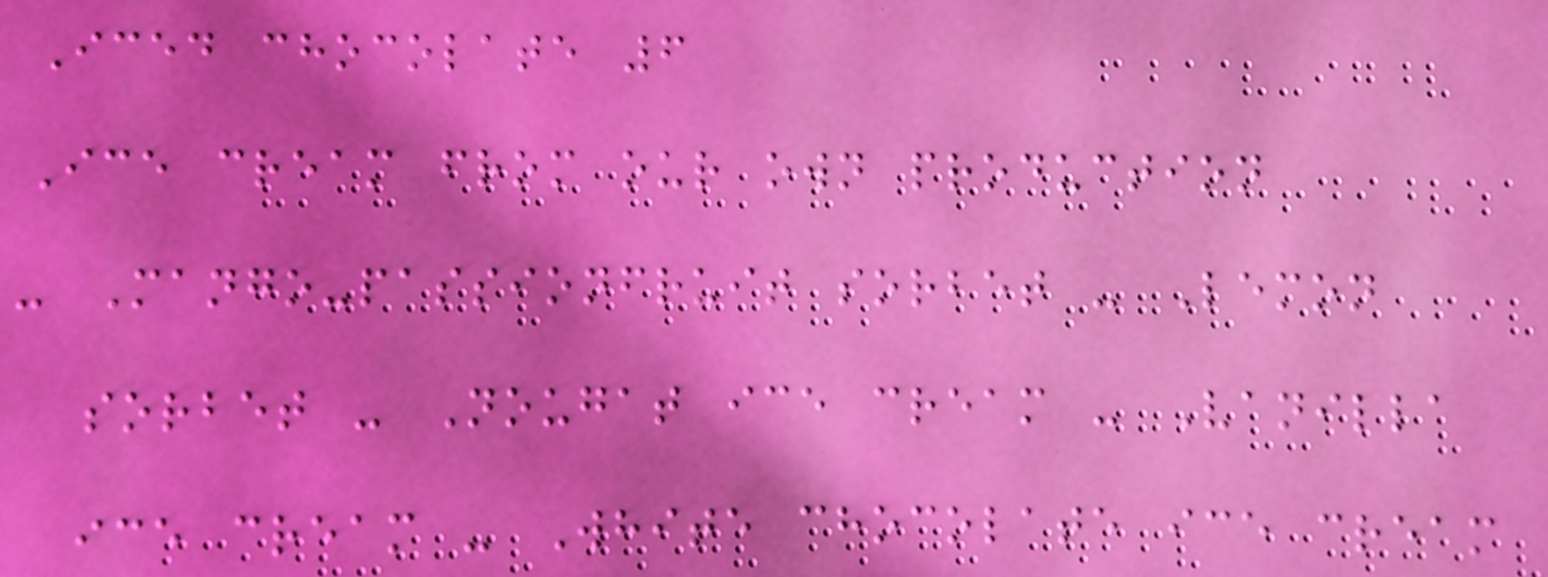Iced chocolate 6
Ice cream from our own production
- Mango-passionfruit sorbet - Lemon
sorbet - Nougat ice cream - Vanilla
ice cream - White chocolate ice cream
